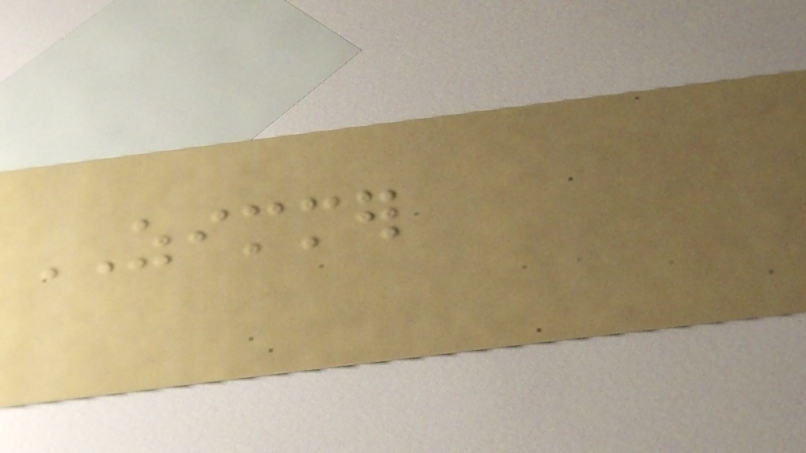ZIMMER
